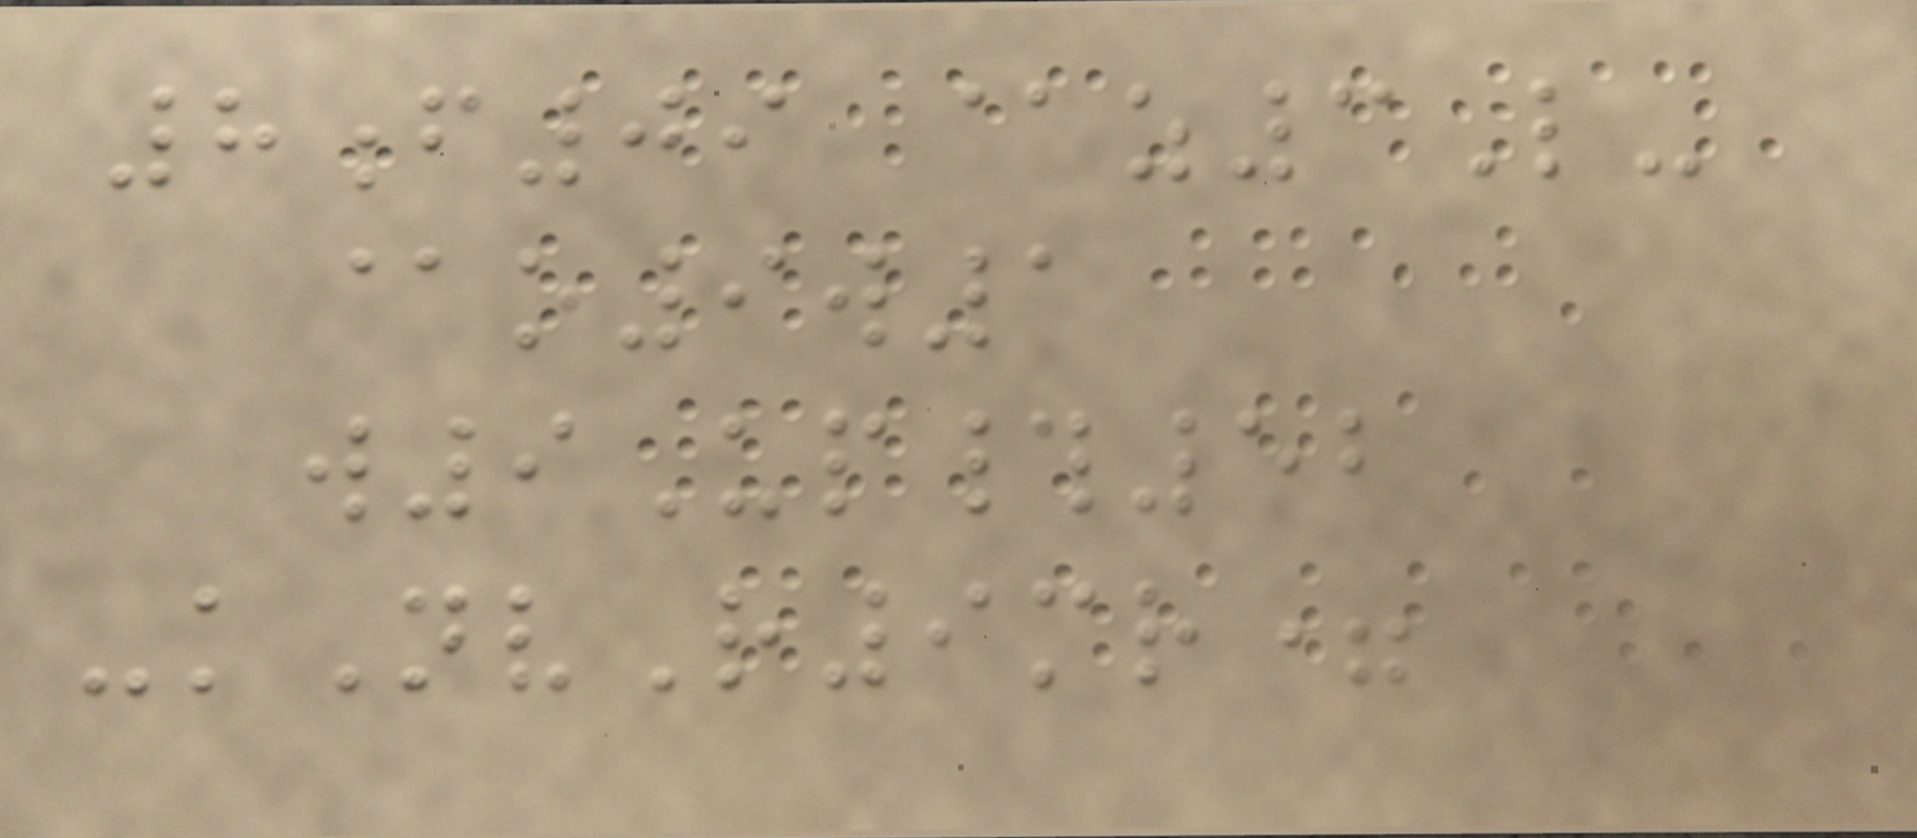8f09 @z3L-
@o9w1
w9Up#52
-kNvR9mr=
